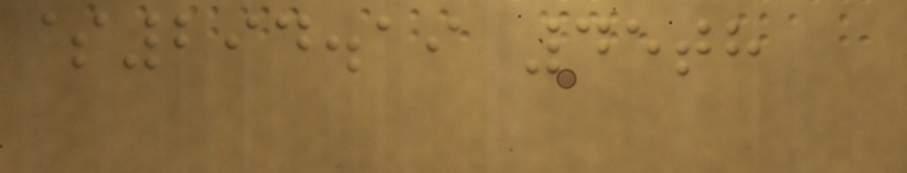$294.19 45th
